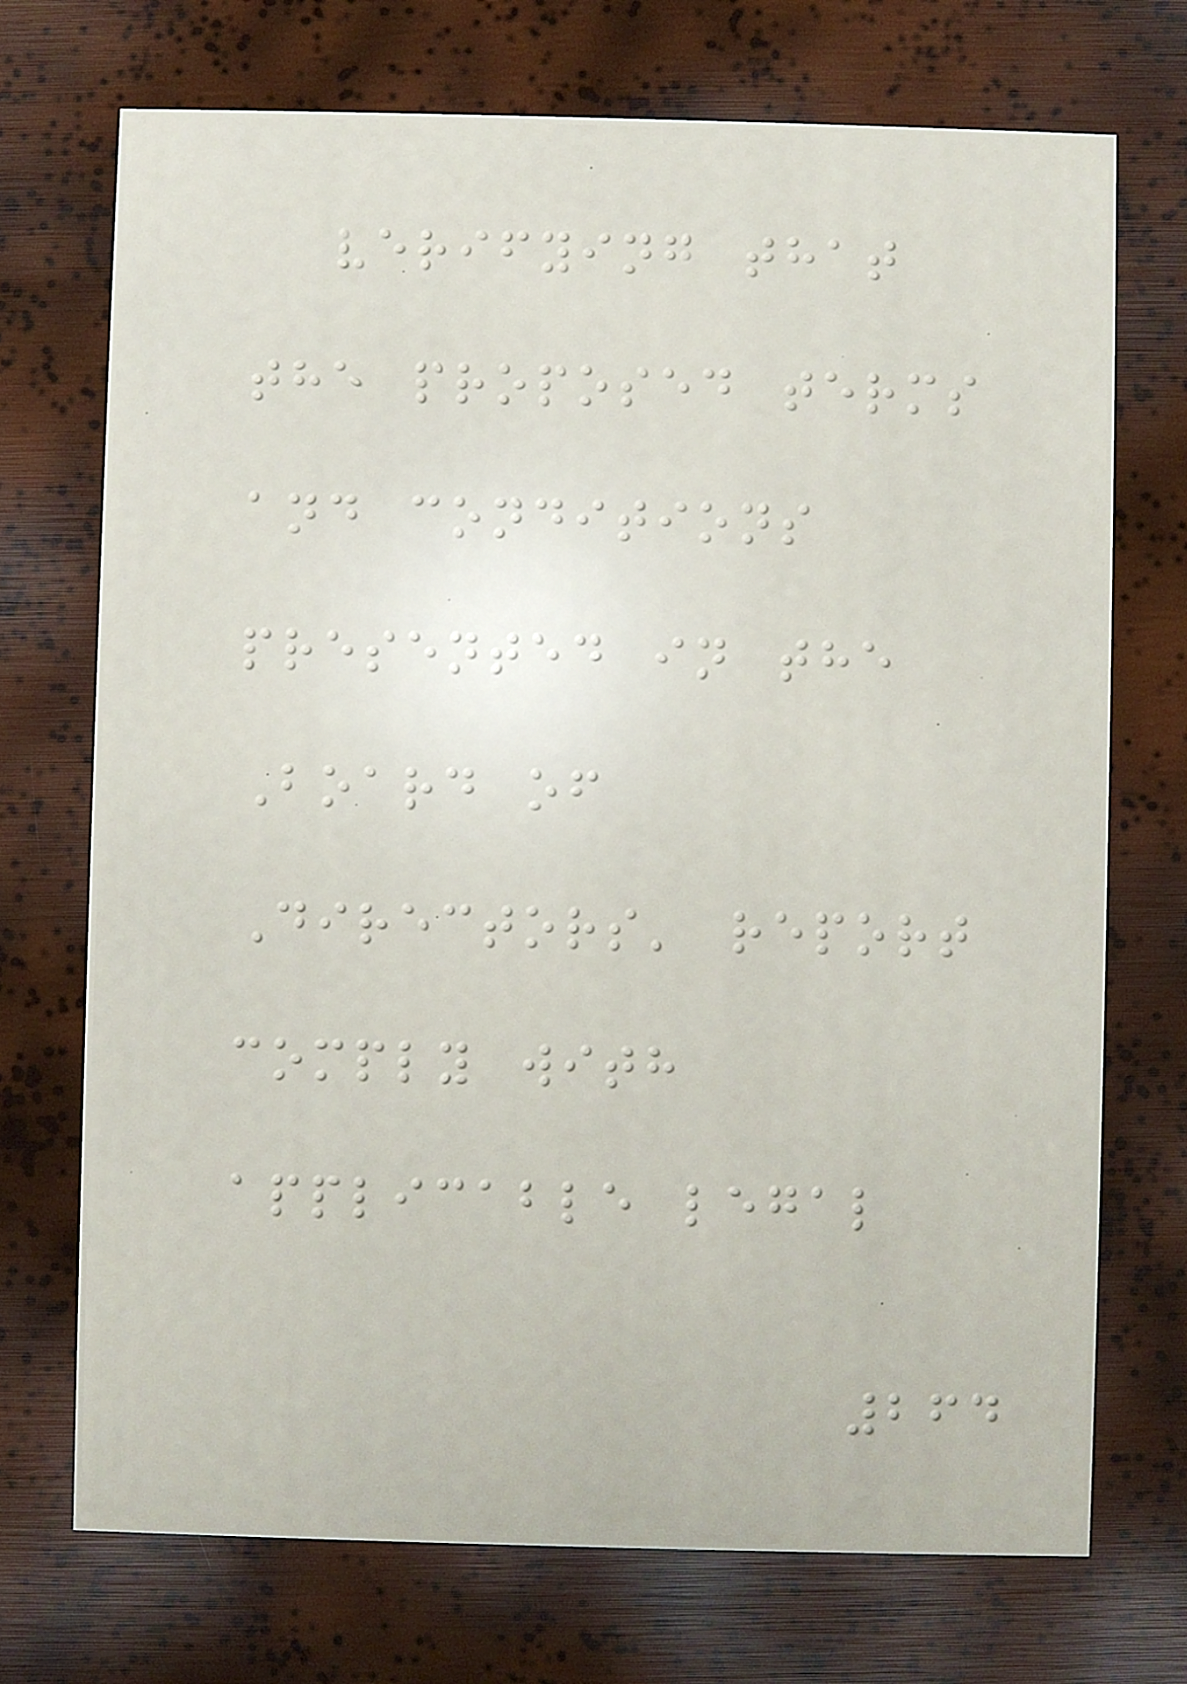verifying that
the proposed terms
and conditions
presented in the
Board of
Directors' report
comply with
applicable legal
264
